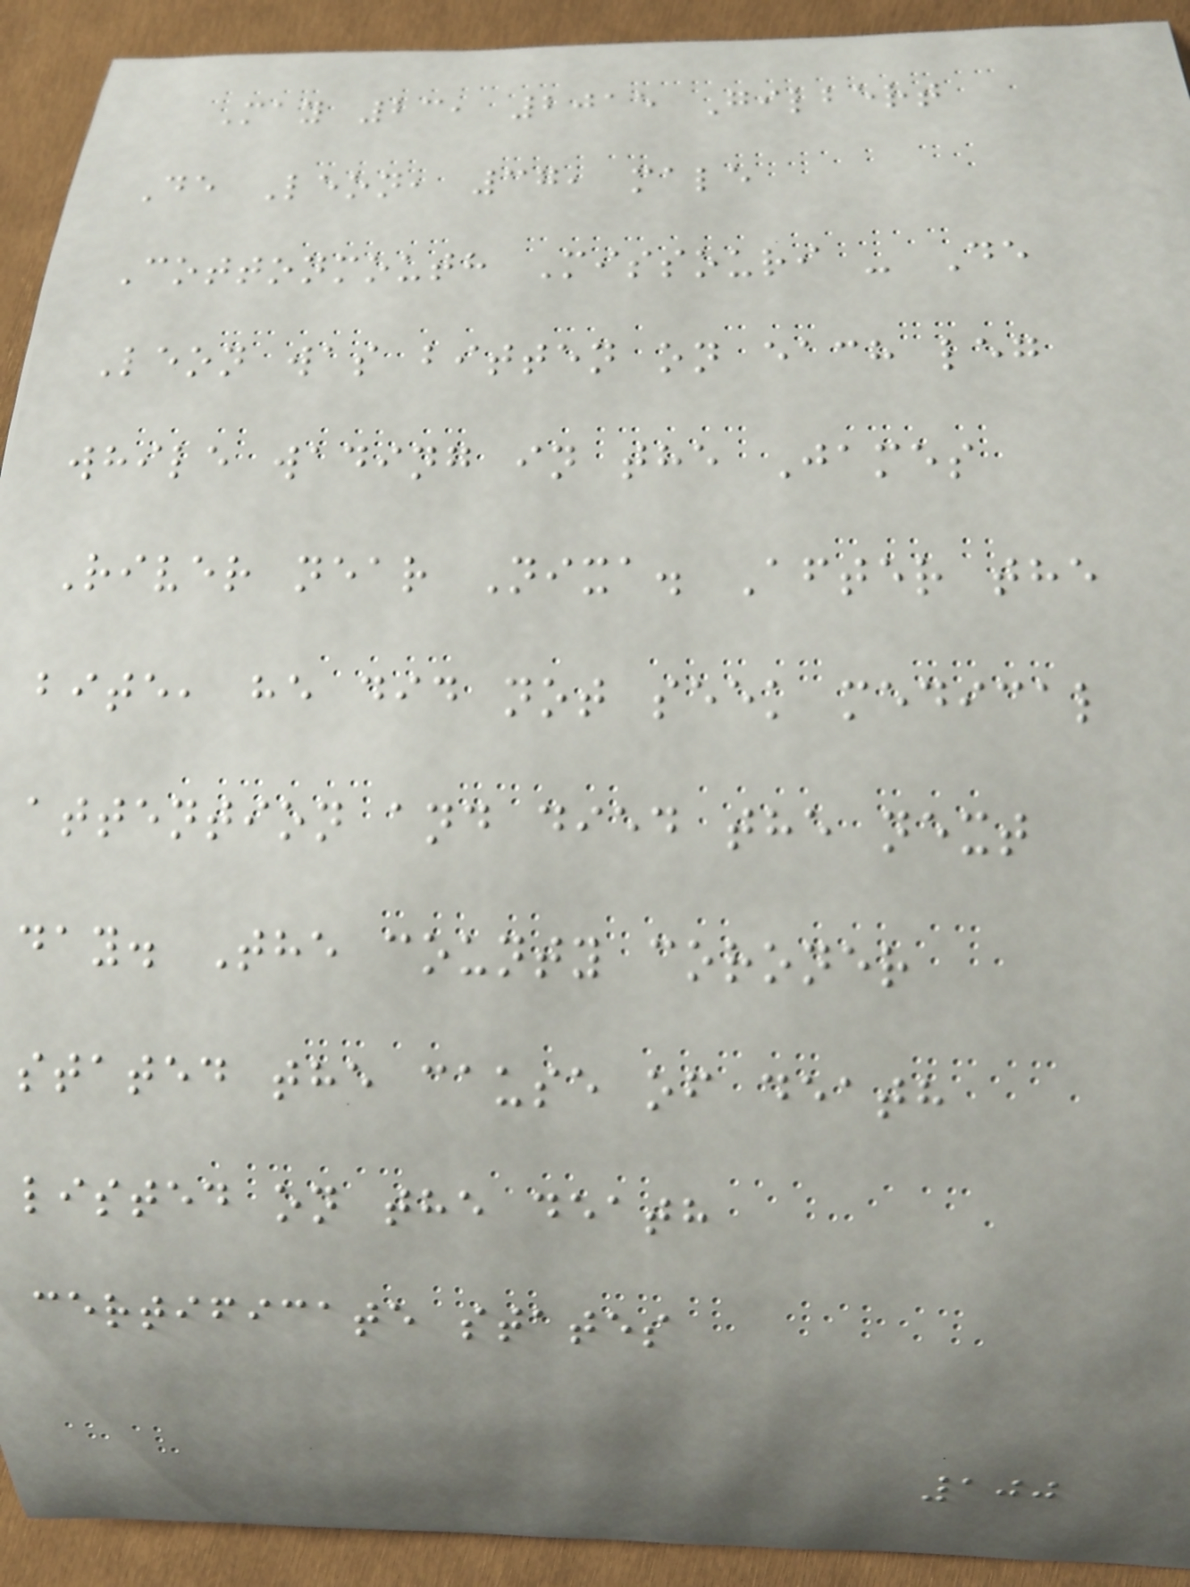May 23, 2015 Gilbert
De Leon, 37, male
Cottonmouth Missouri - De
Leon was bitten on each leg
while wading in the James
River near Nixa. After the
bite, he did not seek medical
attention and died the next
day. The county coroner
stated the cause of death
listed on the death
certificate states
100
